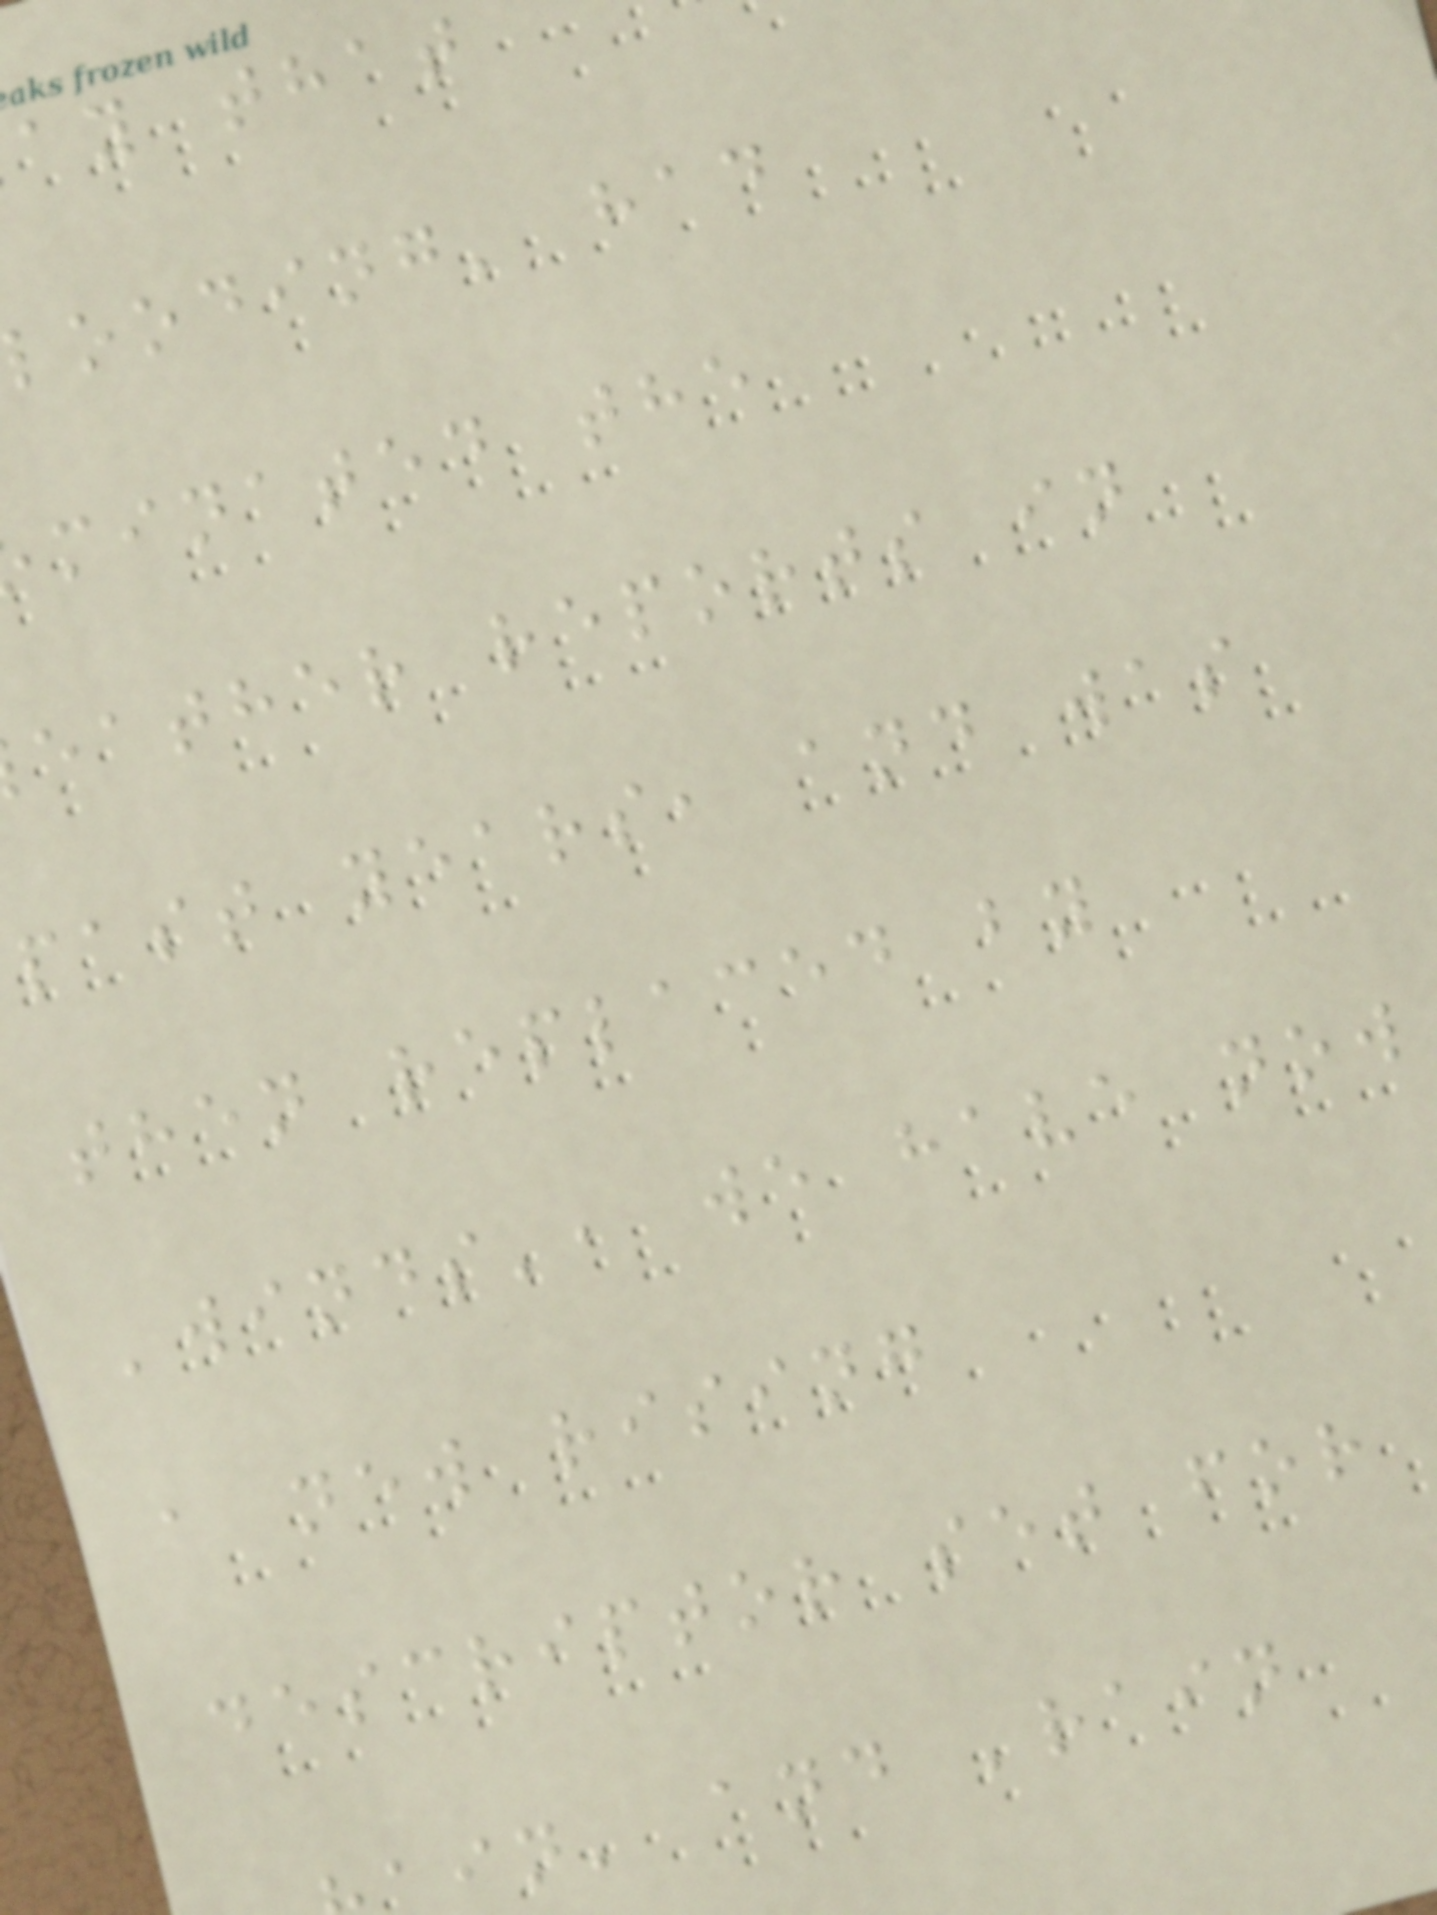ay that
looding' had
minated the
eather reports in
past years, and was
then replaced by
'winds', we have now
a new rising
descriptor set for
in' and 'rain
